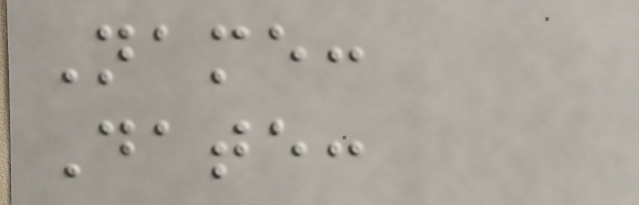Name:
Date:
